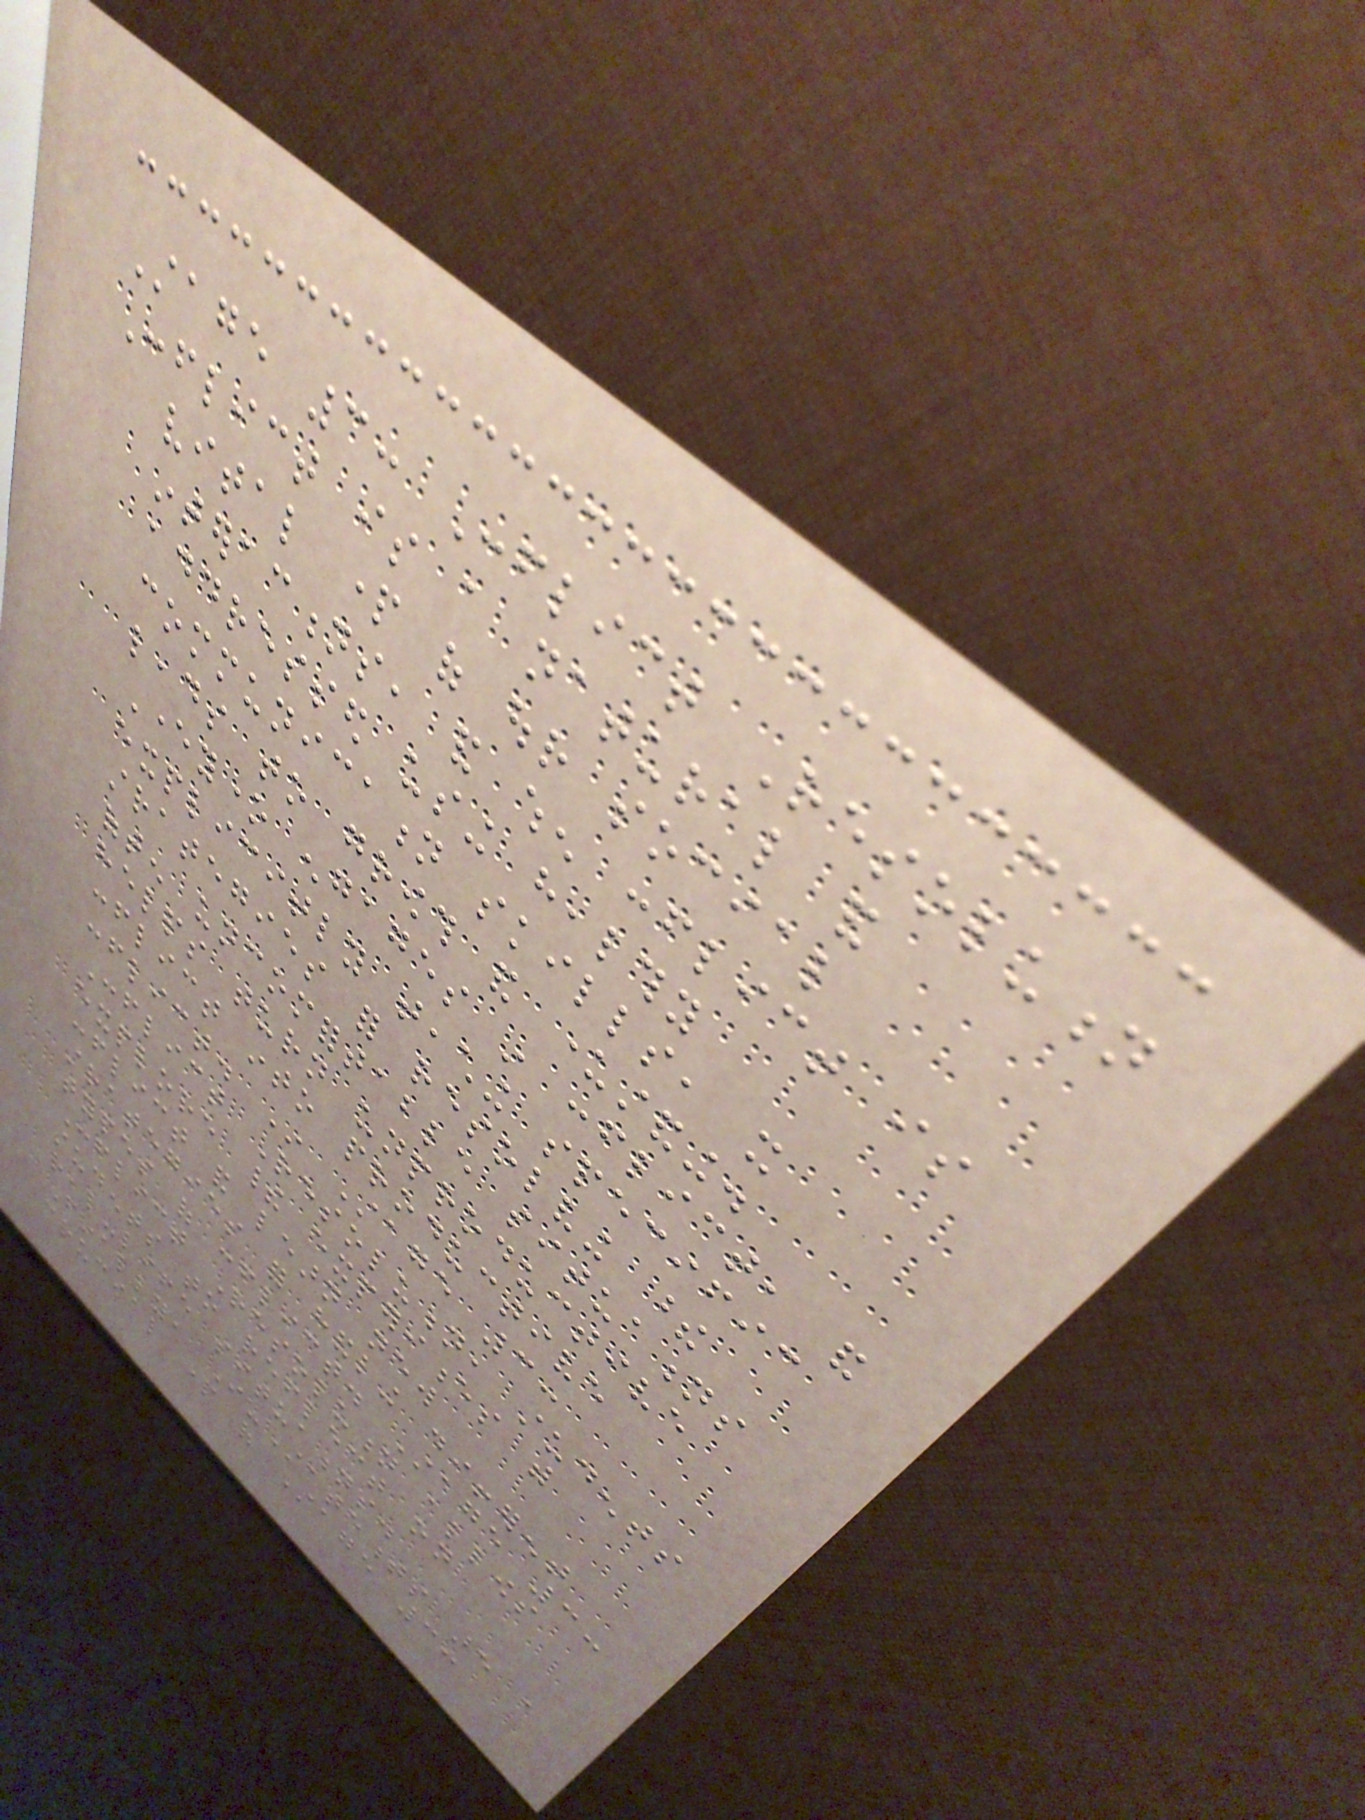Stage 3: Conflict Resolution
Conflict is a natural and
vital part of our social
interactions, and when conflict is
addressed using healthy
communication skills, it
leads to growth and understanding.
Everyone engages in conflict, and
explicitly teaching specific
strategies for resolving these
often uncomfortable situations
helps turn unproductive
conflict into productive
conflict. In Stage 3:
Conflict Resolution, students
explore their experiences with
conflict and learn new
strategies for handling different
types of conflict. Stage 3:
Conflict Resolution allows
students to reflect on
real-life situations.
Finally, I-Statements are a
crucial part of Stage 3:
